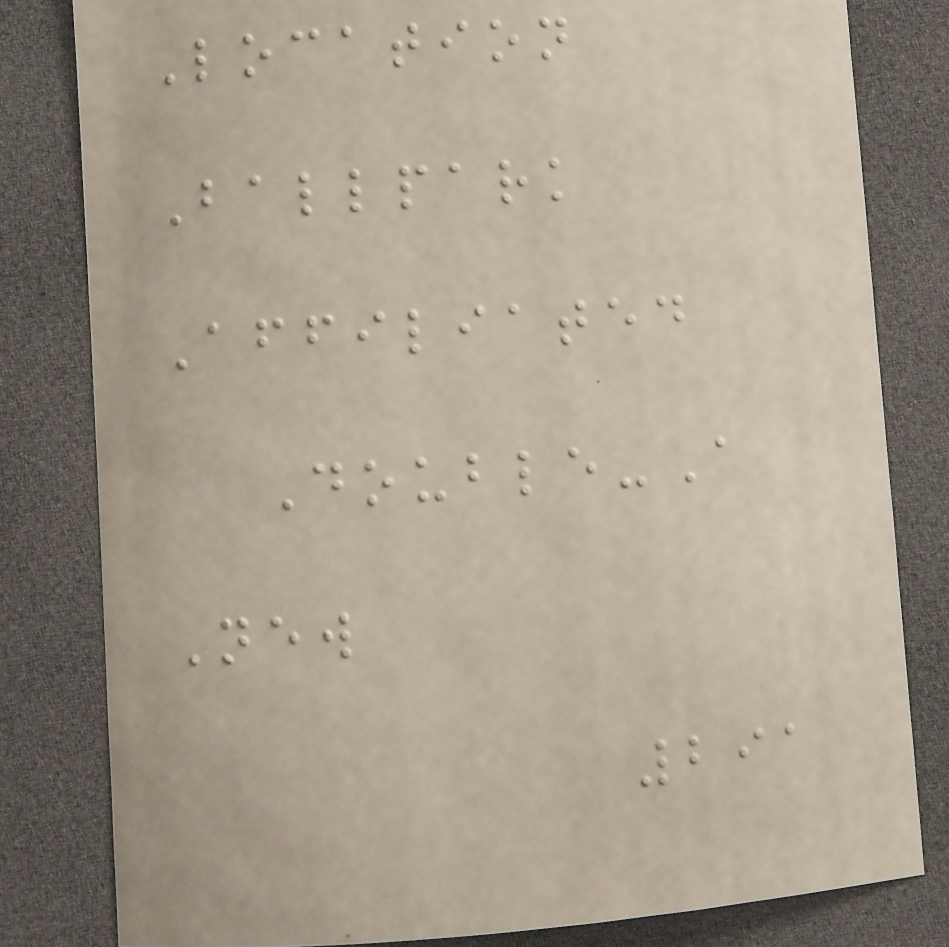Location
Ballpark
Affiliated
Double-A
New
291
